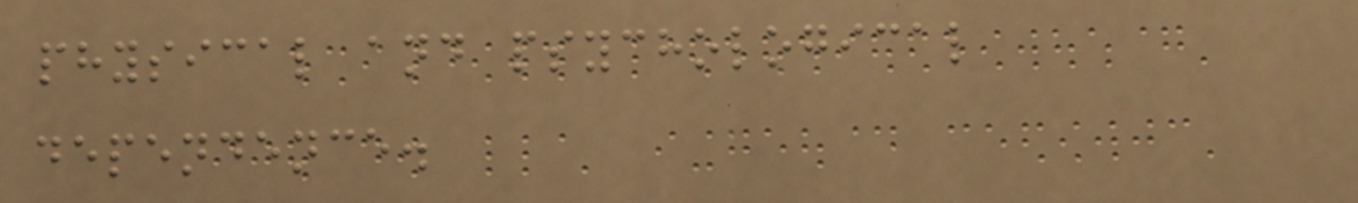physical and psychological
dependence.
